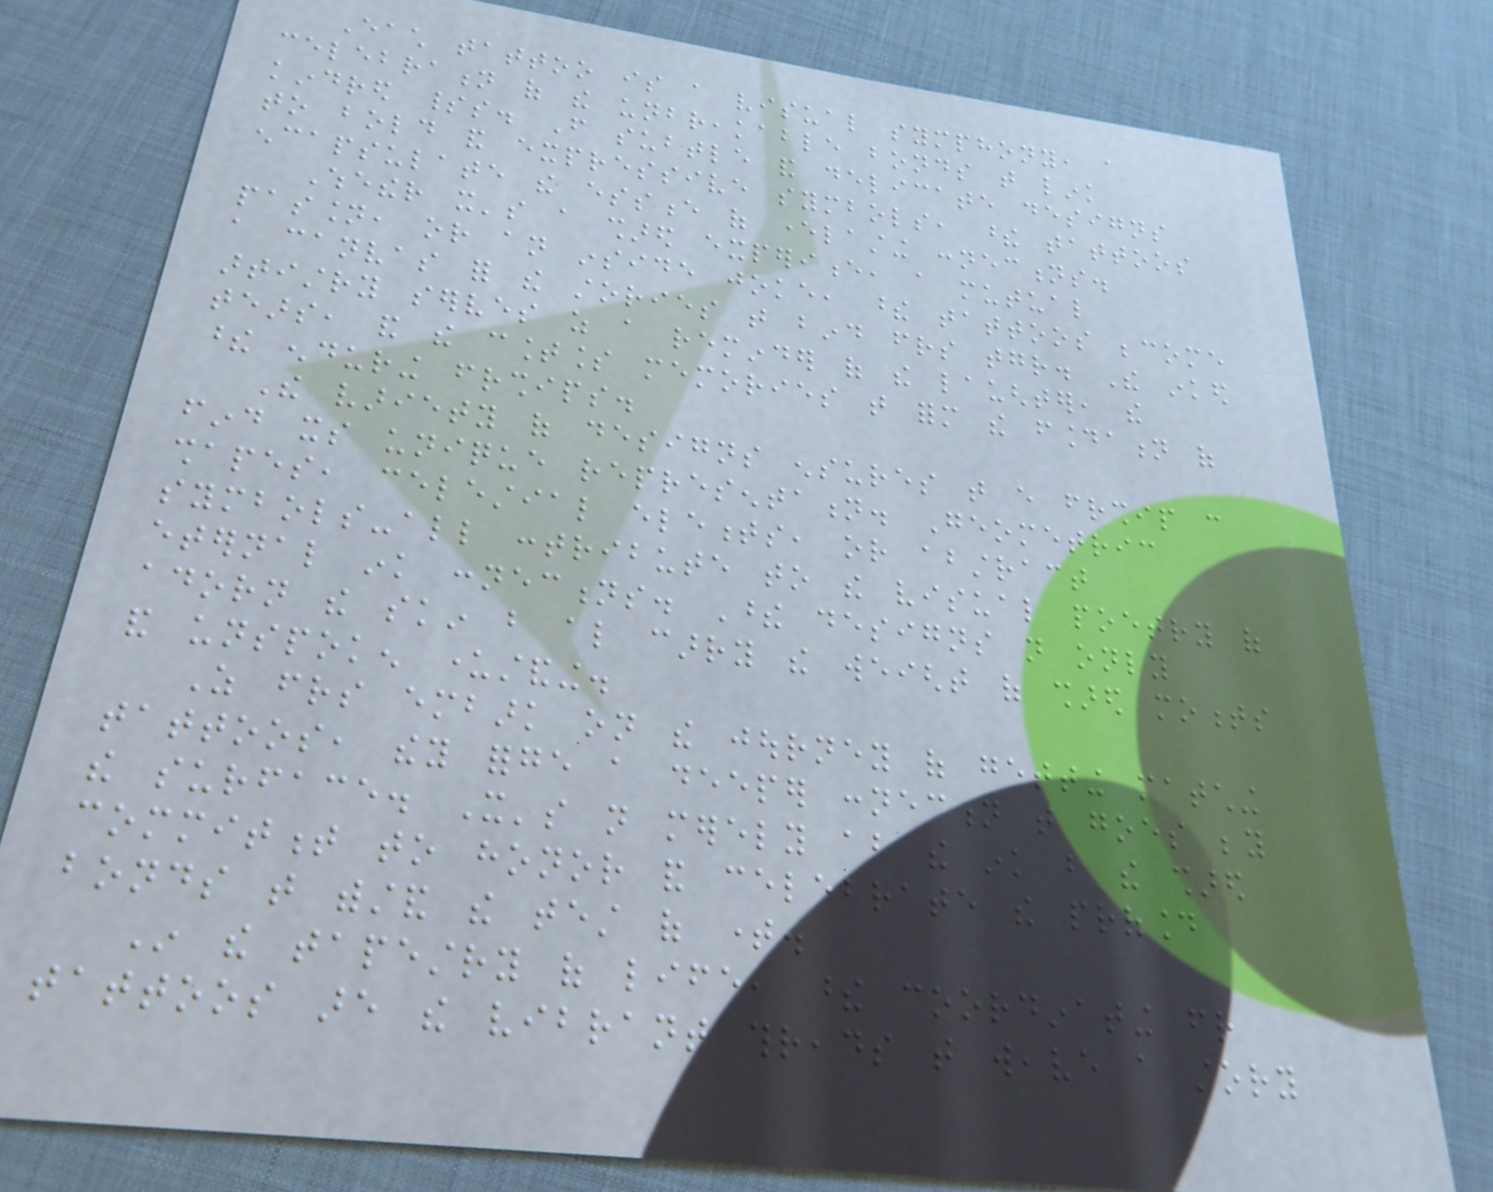Each tattoo is a visual symphony, a
celebration of the unbreakable bonds that link
kindred spirits. From subtle and delicate designs
to bold and expressive symbols, these tattoos
encapsulate the essence of everlasting connections.
Whether it's a shared experience, a mutual
passion, or an inside joke, these tattoos become
a canvas for the stories that bind friends together. The inked
artistry serves as a reminder of the laughter, the
tears, and the countless memories that form the foundation of
these enduring friendships.
The variety of designs ensures that every friendship can
find its unique representation. Geometric
shapes, celestial elements, or abstract
symbols-all contribute to the visual poetry of
eternal ink connections. These designs not only
adorn the skin but also carry the weight of shared moments
and unspoken understanding.
As friends embark on the journey of getting matching
tattoos, they forge a deeper connection that goes beyond
the surface. It's not merely about the ink but the shared
commitment to honor and celebrate the profound
bonds that withstand the test of time.
In the tapestry of life, these coordinating friend
tattoos are the vibrant threads that weave a story
